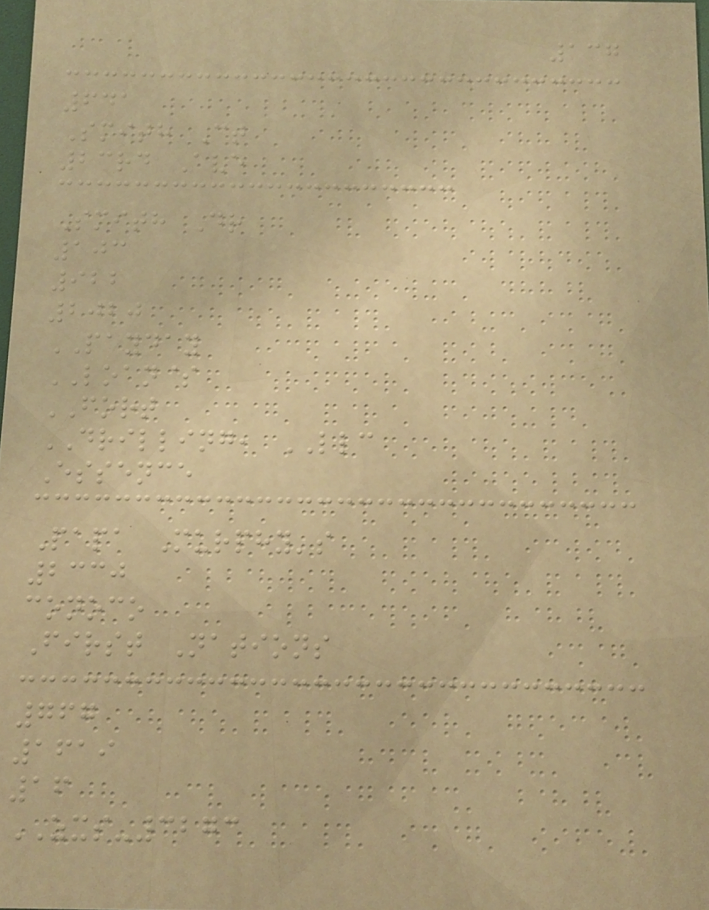137
641
Smith Ct
23rd Ave
Smith Dr
103
922
2020
PAYDAY
LOAN$
FORT
DRILLING, LLC
Essence
Papa Murphy's
2330
conoco
First Nations
767
1619
16
ZXS-3273
